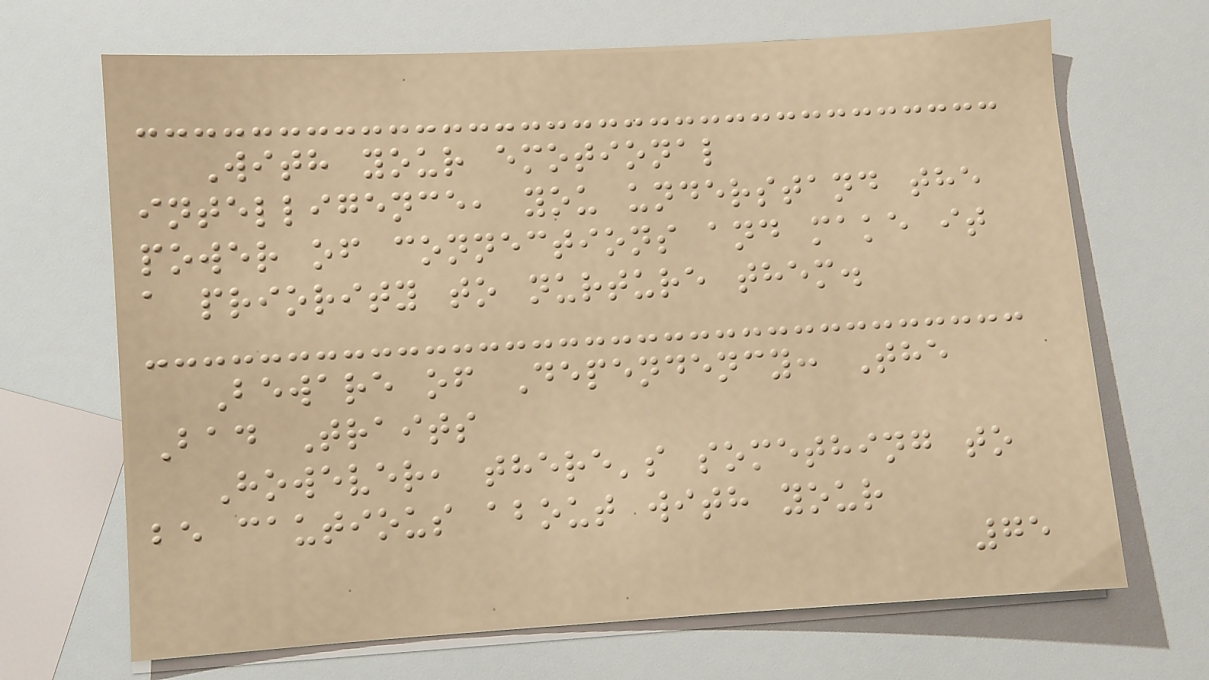With your emotional
intelligence, you understand the
power of connections and make it
a priority to nurture them.
Beware of Dependency: The
Bad Traits
However, there's something to
be cautious about with your
75
